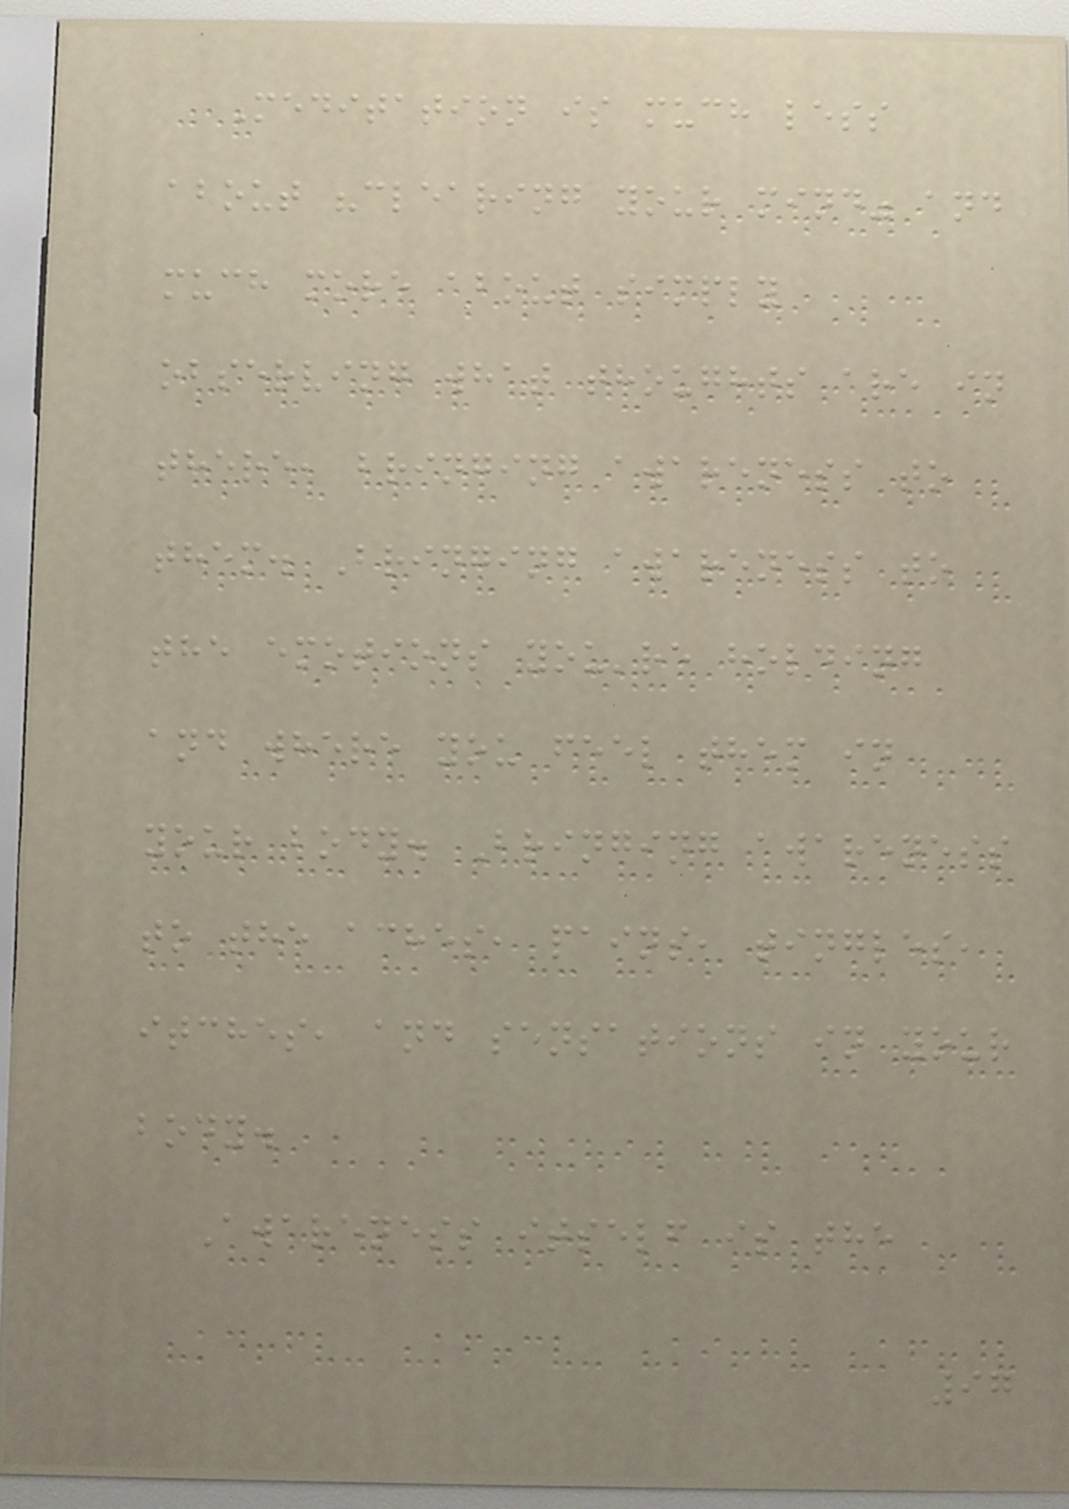Meditation is much less
about "clearing your mind" and
much more about simply
observing what thoughts are in
there, bringing awareness to
them. Bringing awareness to
the emotions you're holding
and where you feel them in
your body. Bringing awareness
to the aches, pains, tingles,
itches, and sensations in your
body.
Awareness itself is the
97
